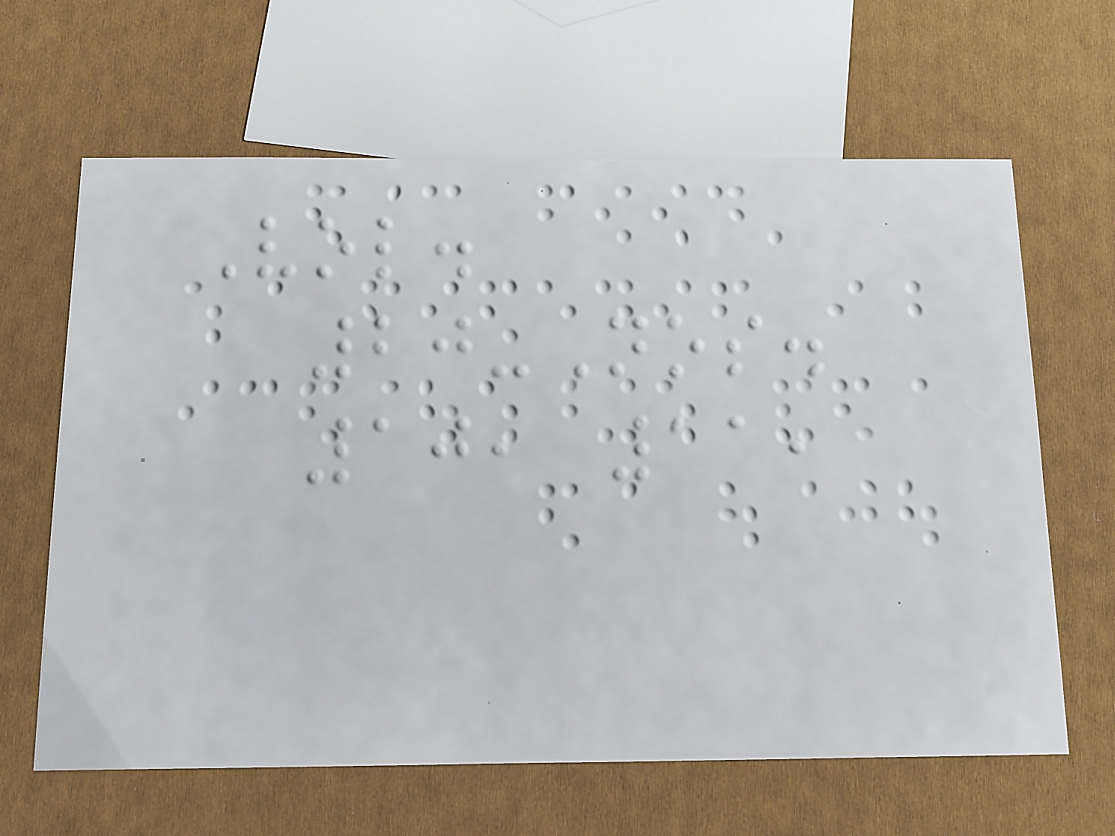Vol.
20-Nos.
10, 11,
